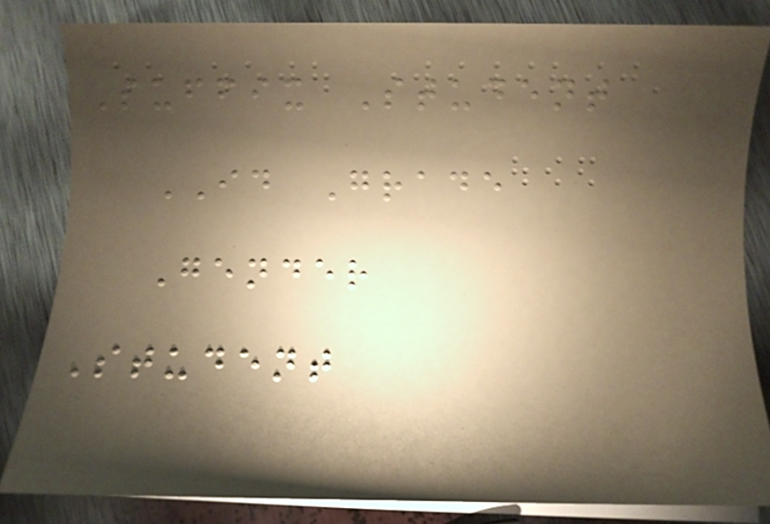Suffix Student
ID Grade
Gender
Student
